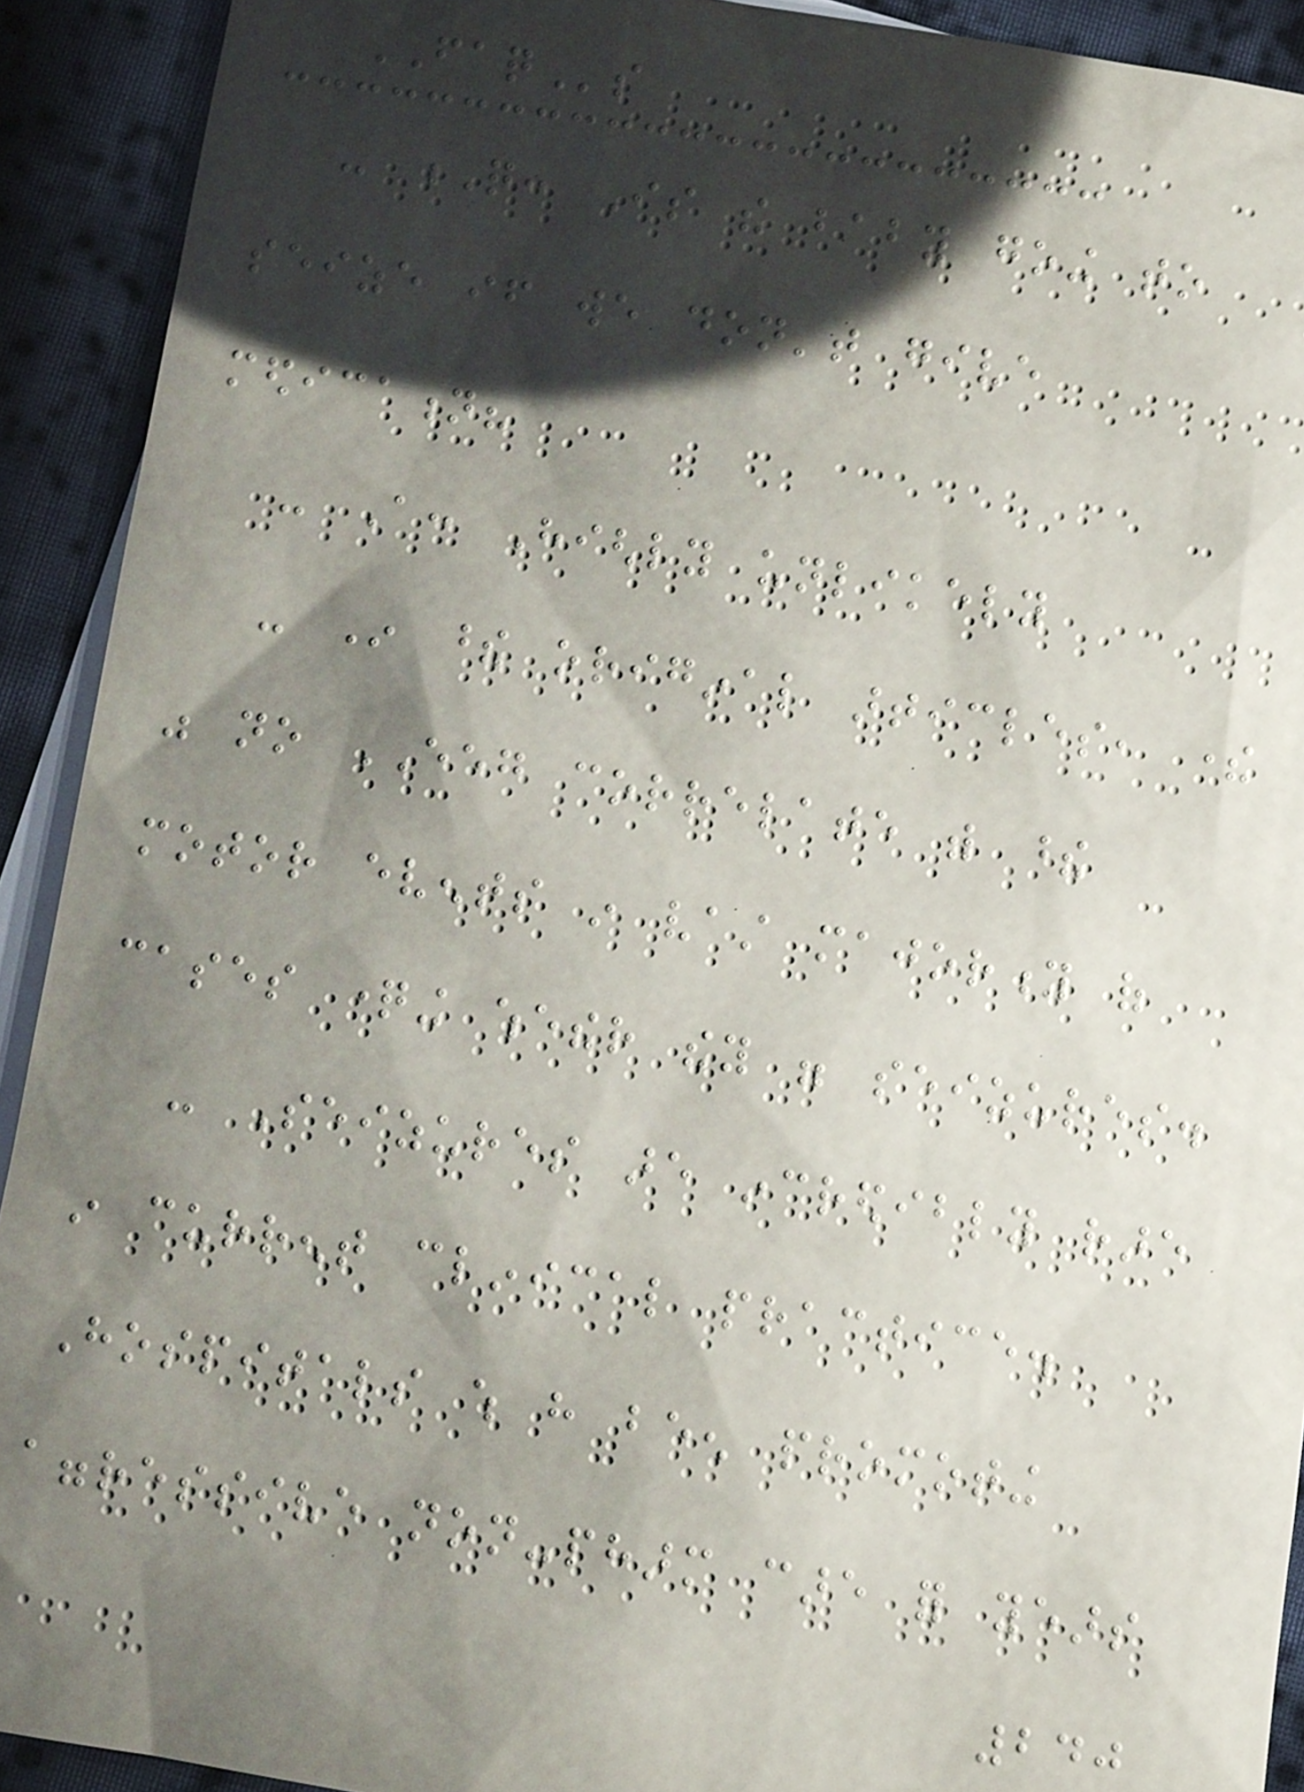FAQs
- Q: Is the baby going to
seize if we don't give
medication?
- A: Highly unlikely
- In these original articles, there
was no EEG correlate with these
motor events in vast majority of
cases questioning whether they were seizures.
- Seizures are incredibly rare
in current clinical practice.
Hospitals which have been promoting
aggressive non-pharm care for years
240
